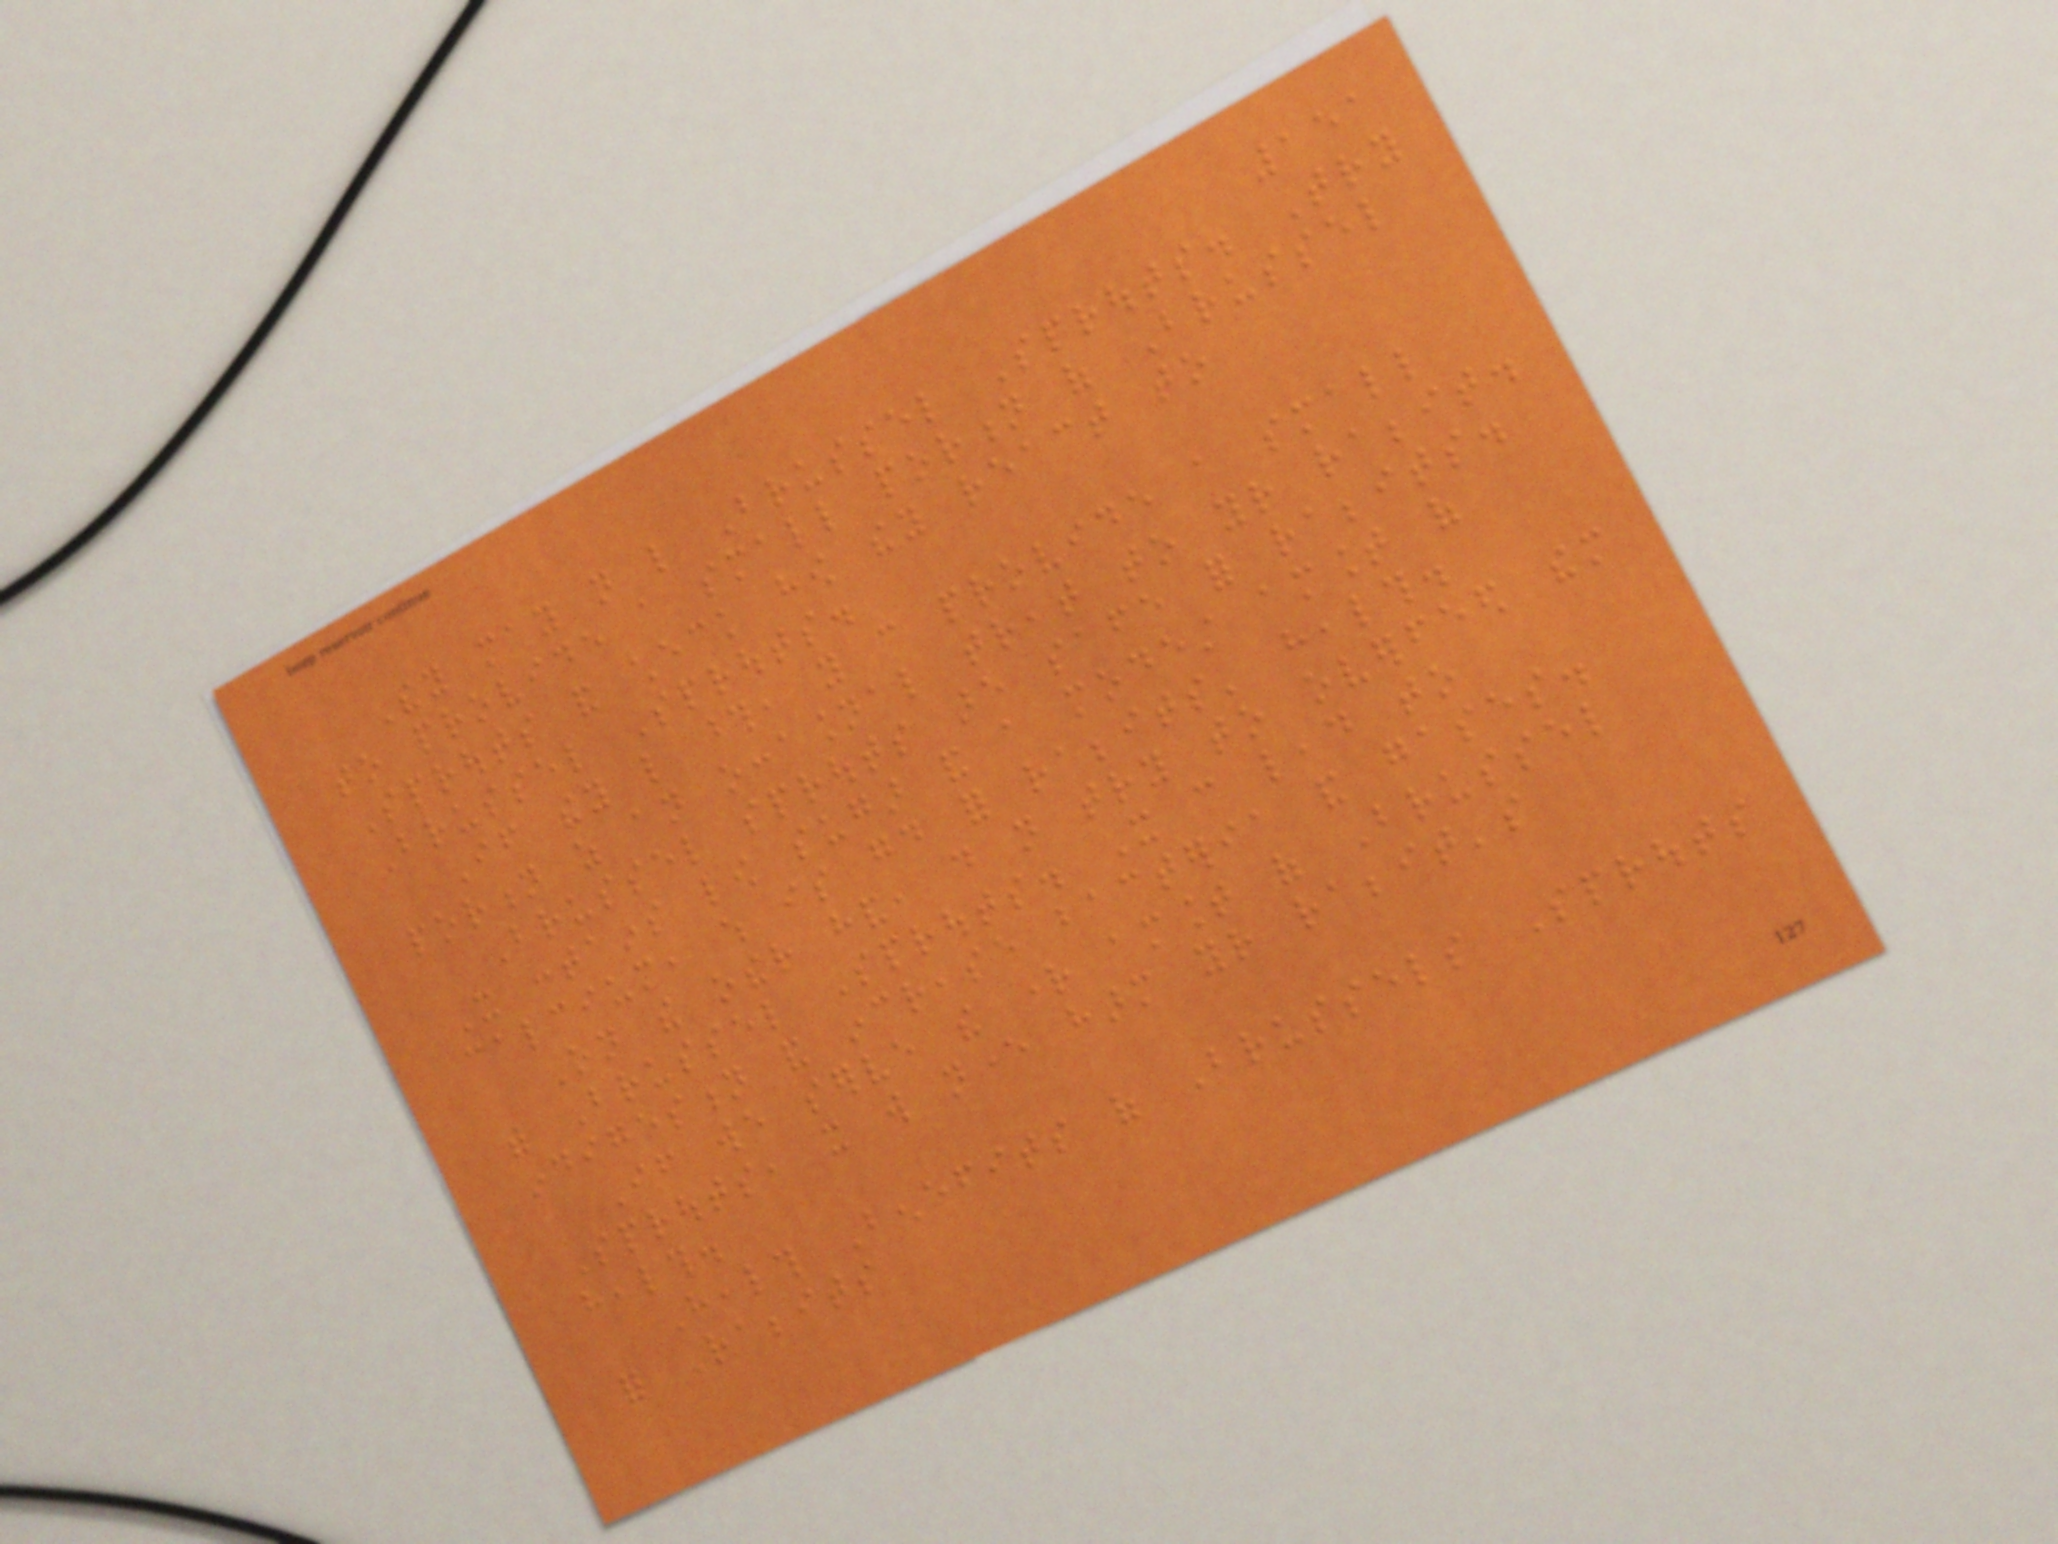151
They may not like Brussel Sprouts. Try
to provide a small portion of Brussel
Sprouts and check how they react to
Brussel Sprouts.
If they like those, you can provide a small
portion as an occasional treat to your rabbit.
Brussel sprouts are safe for rabbits.
It contains low sugar and a modest amount of
calcium, which is good for rabbits' health.
On the other hand, do not try to overfeed them
with Brussel Sprouts. It can lead to
indigestion and increase bacteria and gases.
If we serve the right amount of Brussel
Sprouts, it will never harm your rabbit's
health.
Health Benefits of Brussels Sprouts
for Rabbits
